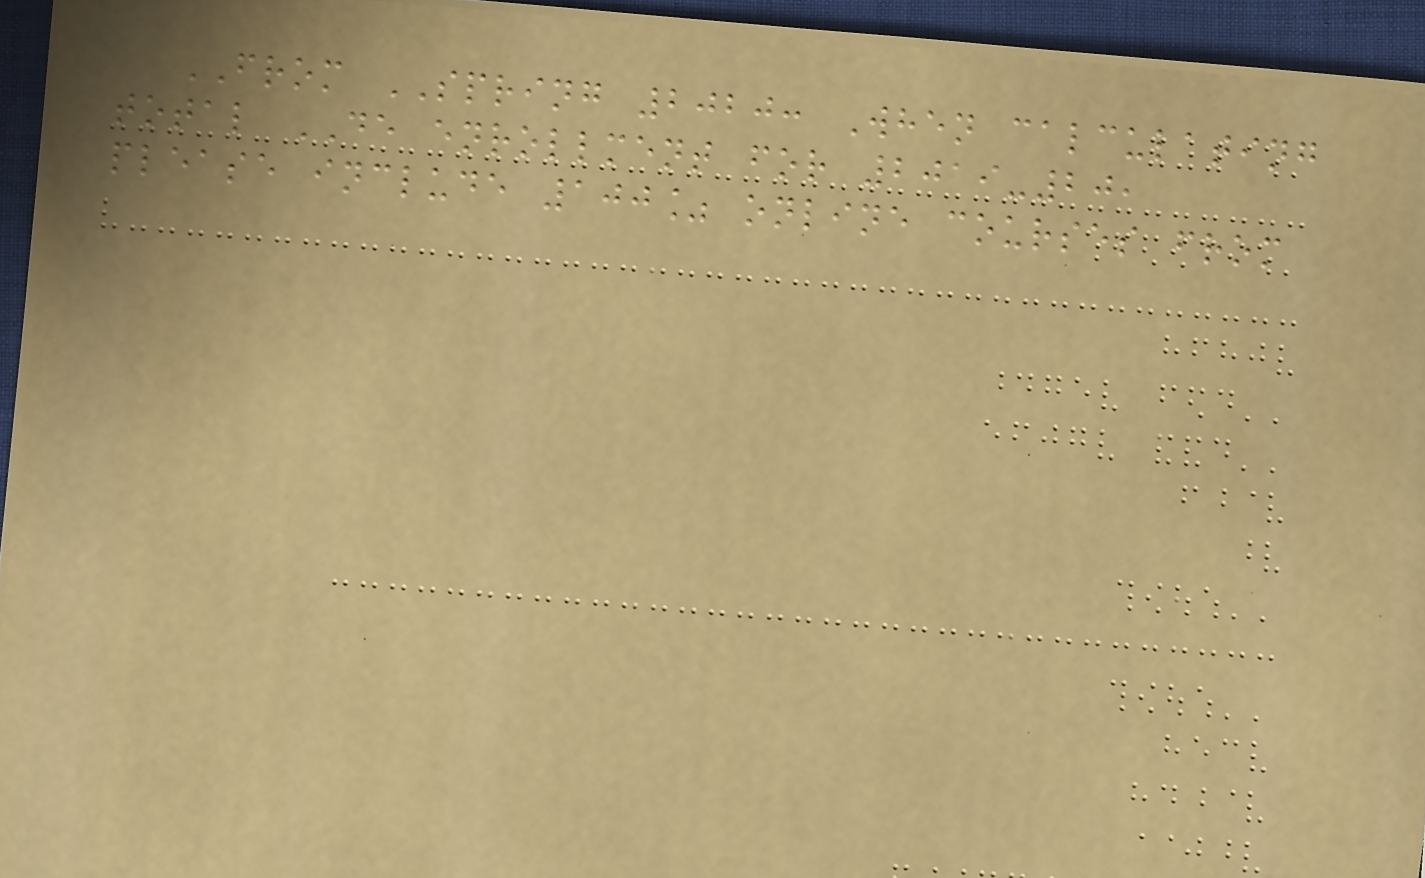FROM SPRING 2020: When calculating
total DE enrollment for 2019-20,
please include 100% online courses from
